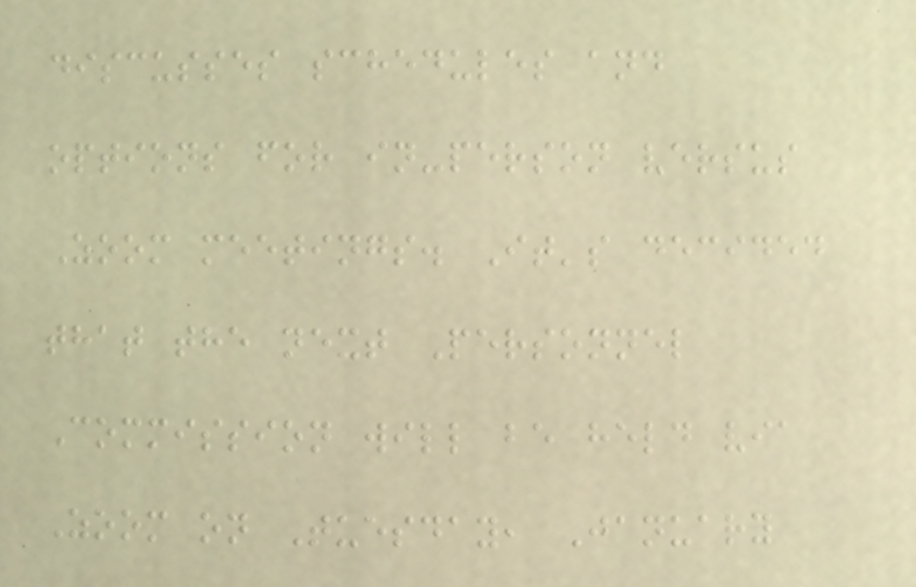discusses schedules and
options for in-person versus
Zoom meetings. It's decided
that the next Personnel
Commission will be held via
Zoom on Tuesday, January
